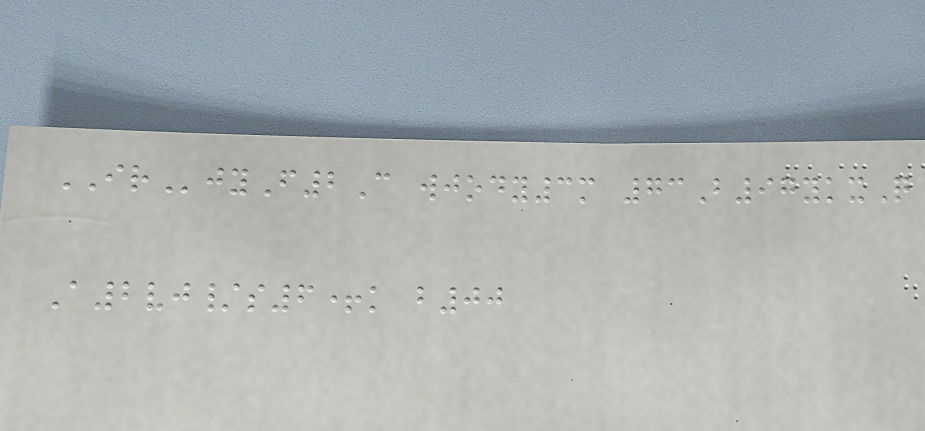IRjyF2C wjody3m 73B97ykxQ
A2vj/s6+k b00
